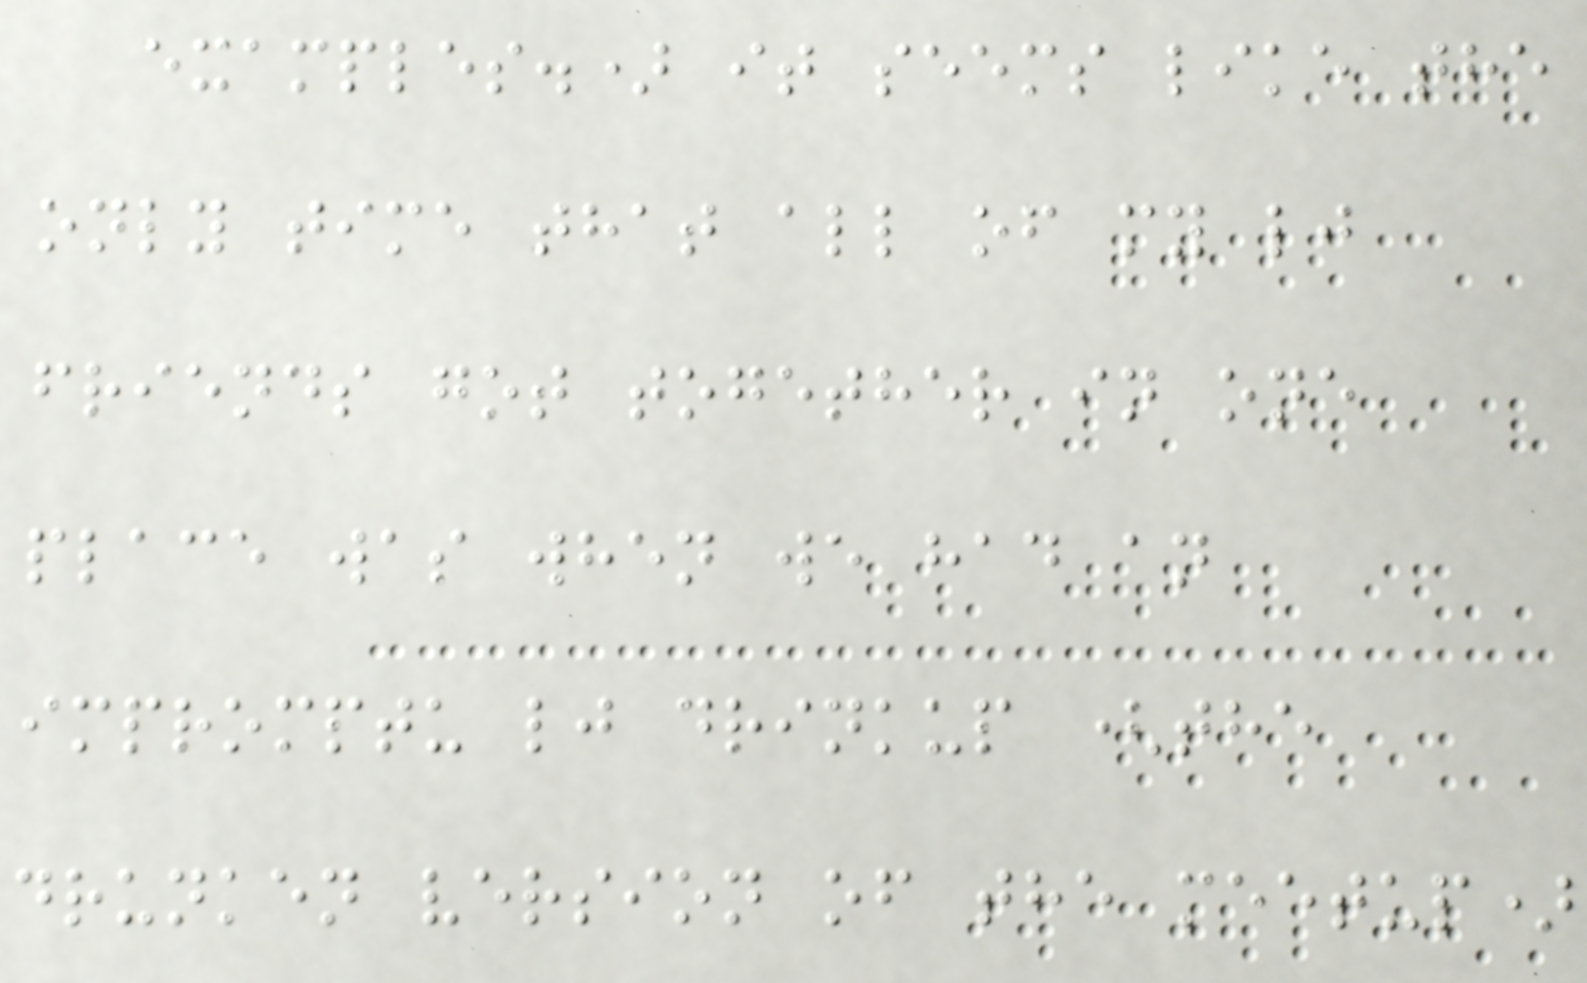examples.) it seems like the
only time that all of my lj
friends got together in one
place was when we had an
impromptu lj drinkup (the
drunken version of the meetup)
